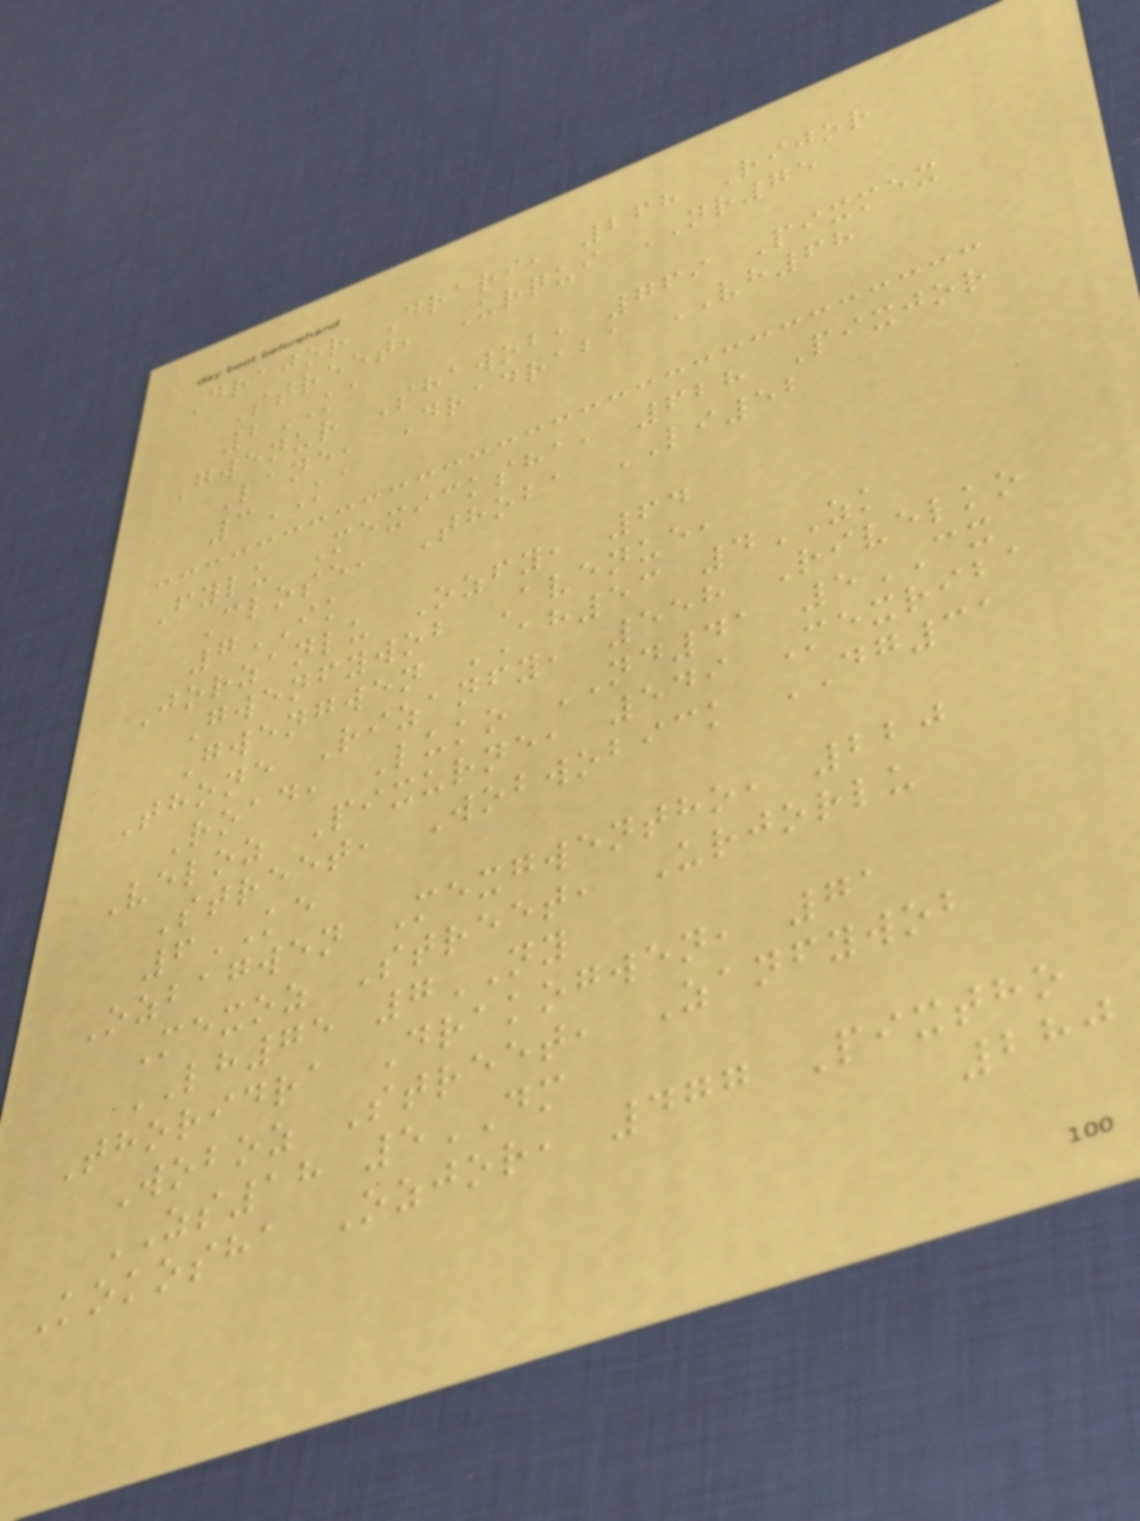Drajor Drari, 268 Rijor
Street, Urqui NR75
2KA
Gwenur Shawob, 769 Pixmex
Lane, Dradraba VH68
3KA
Fylu Mexicksha, 628 Pixjor
Close, Thoba LI52
7IK
Jorzanlu Ozfy, 64
Gwenfywob Avenue,
Gwengwen AH53 4ZK
Thone Rizanfy, 558 Rivelko
Road, Luko ND41 5CX
Veloz Pixurne, 549 Mexriba
Street, Wobwobick DG31
6KE
Ozbagwen Mexgwentho, 220
Mexoz Street, Urjorlu
LH75 7NY
Thoridra Drakogwen, 71
Woboz Street, Zanfywob
ZS18 5DM
Kokosha Ozjor, 477 Pixtho
280
